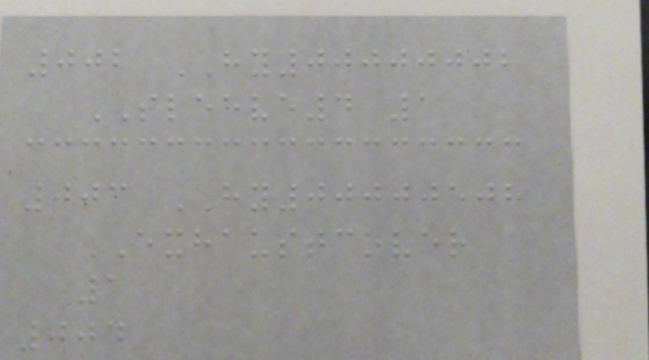002 HY00000002
SLEEVE4 1
003 HY00000508
EXHAUSTCOVER
1
004
